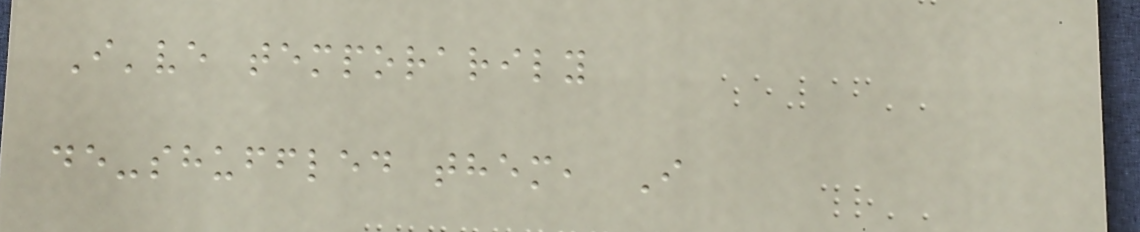I've temporarily
de-shuffled them, I
